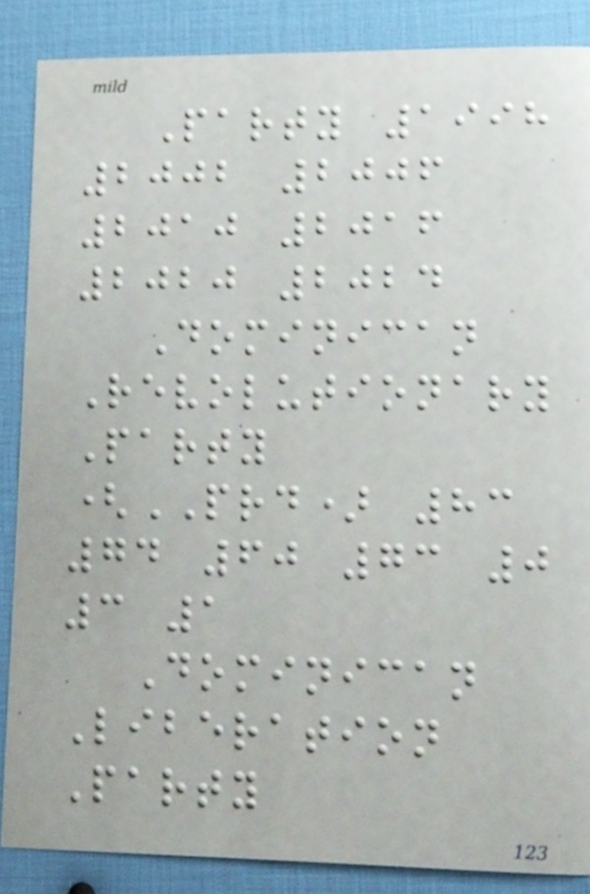Party 1998
2002 2006
2010 2016
2020 2024
Dominican
Revolutionary
Party
(PRD) 83
74 60 73 0
3 1
Dominican
Liberation
Party
